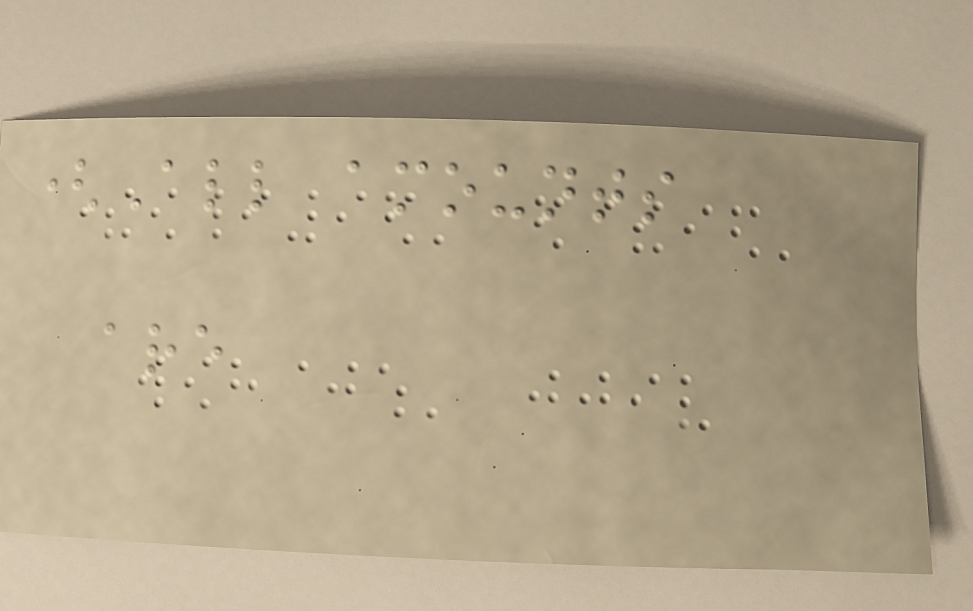(All amounts
are
